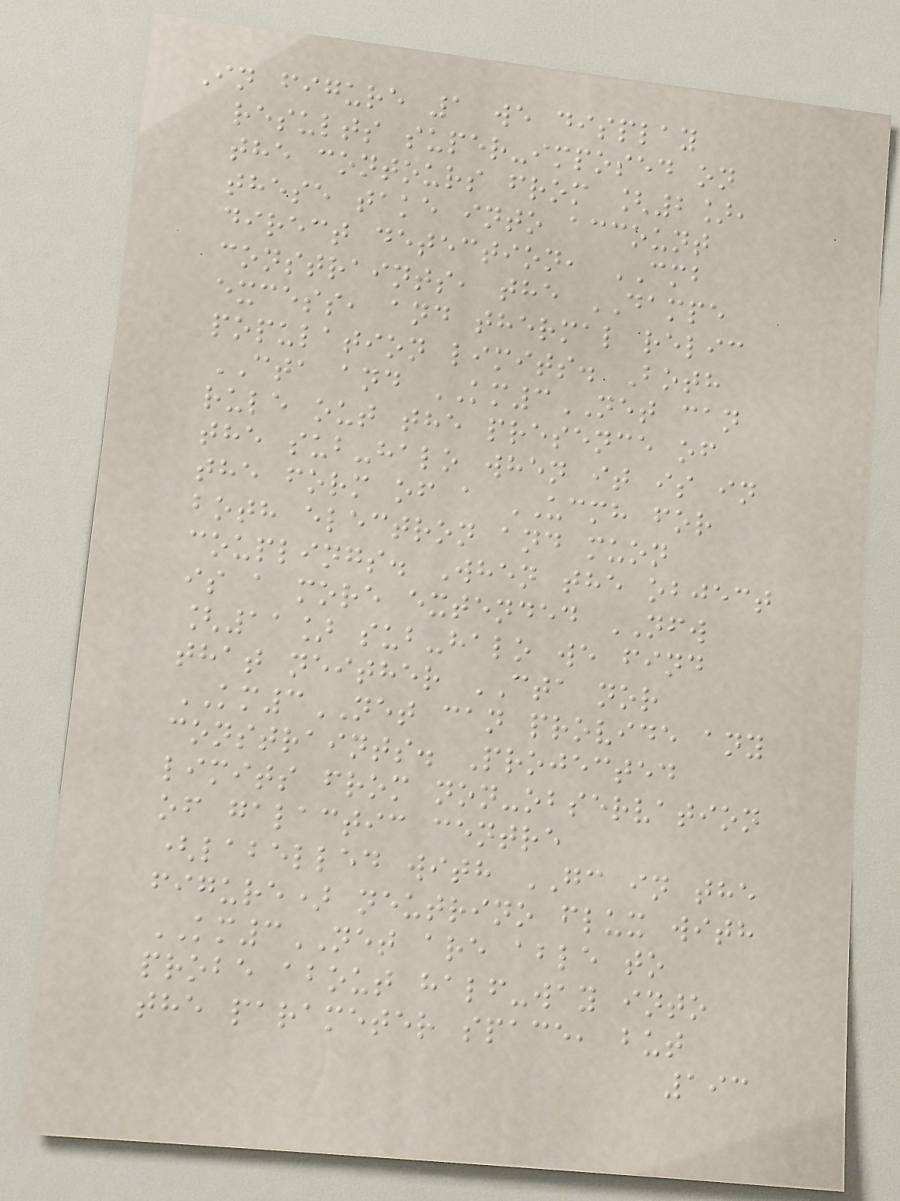In figure 1 we display
results super-imposed on
the contours from [2],
these take into account
direct detection, CMB
constraints, the DAMPE
excess, and thermal relic
population limits. Both
CTA and KM3NET can
rule out the presence of
the sub-halo when it is in
the form of a UCMH for
both electron and muon
couplings. When the object
is a more extended NFW
[11] sub-halo we find
that neither CTA nor
KM3NET can provide any
constraints. Projected
limits from non-observation
of galactic centre
(labelled with GC in the
figure) neutrino flux with
KM3NET are able to
probe about half-way into
the parameter space, but
193
